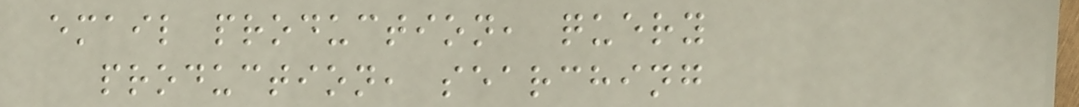email production, query
production, searching
